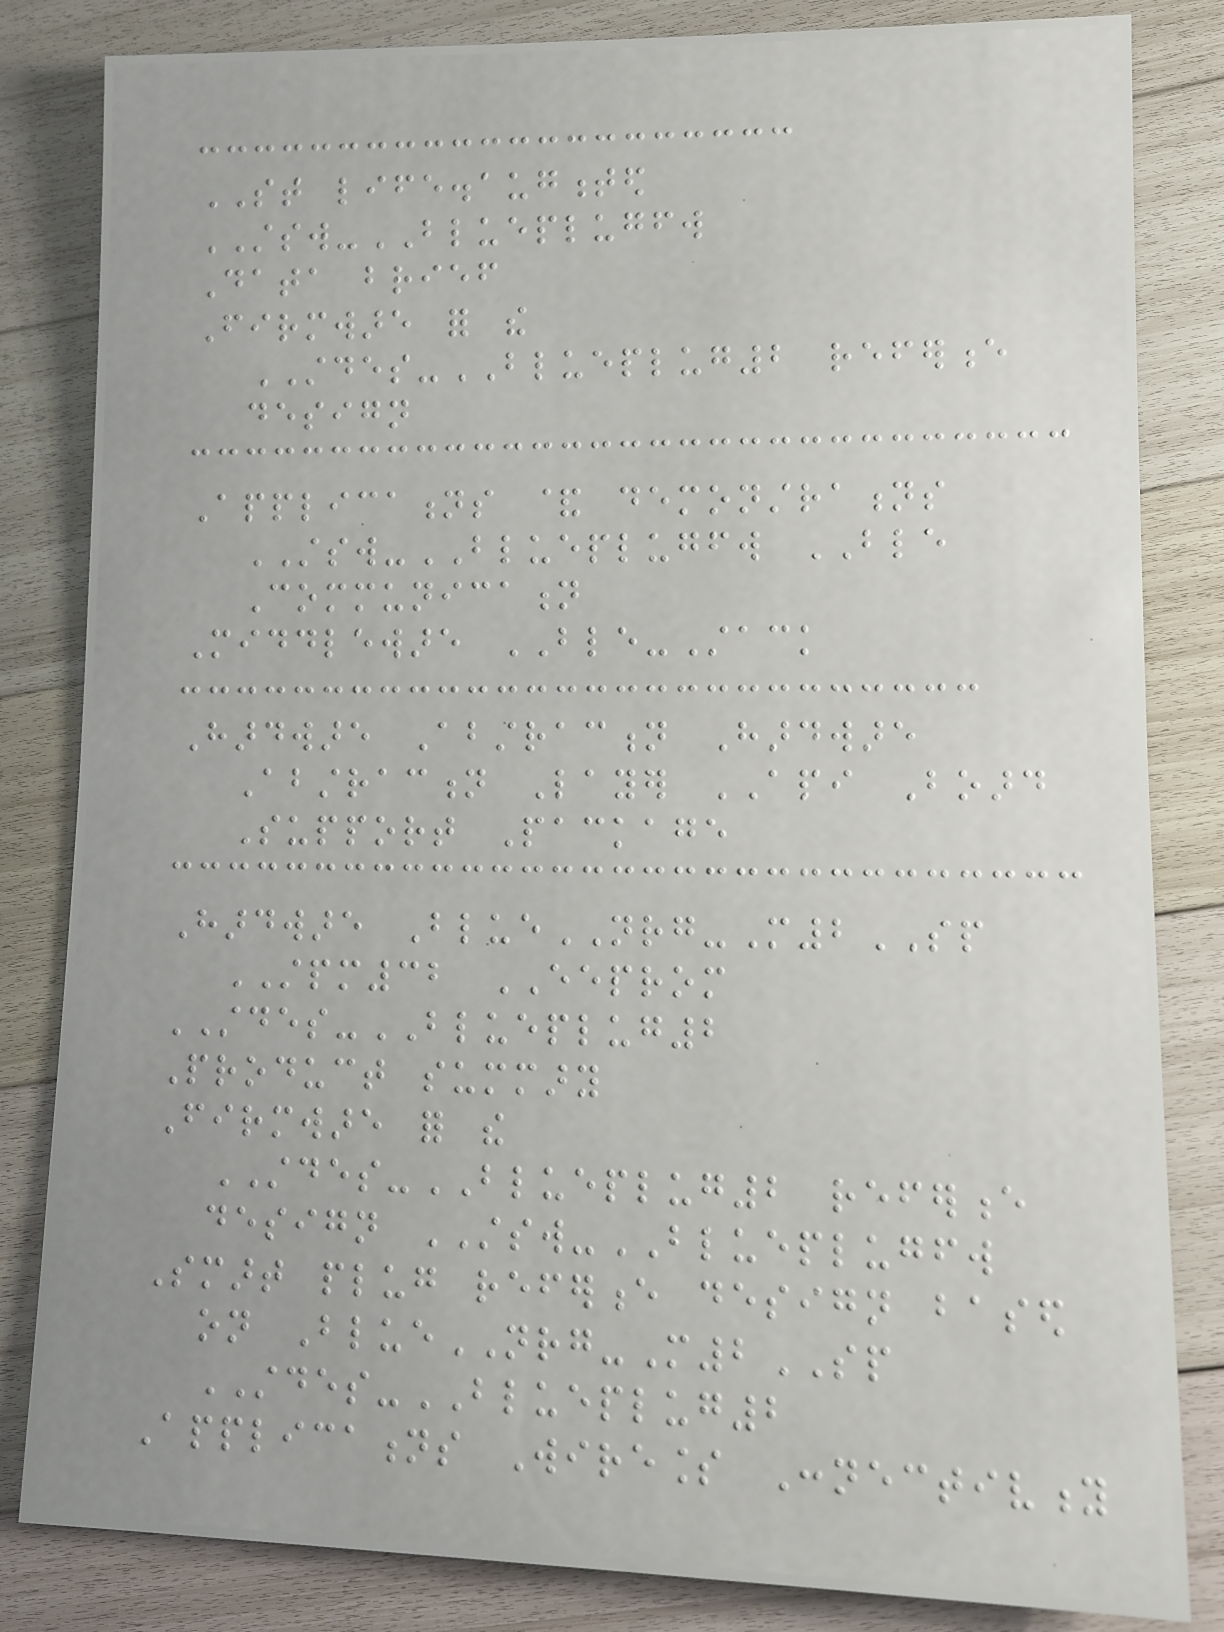ST life.augmented
STSW-BLUEPLUGFW
Data brief
Firmware for the
STDES-BLUEPLUG2 reference
design
Applications & demonstrations
STSW-BLUEPLUGFW BLE
Communication
Middleware BLE-Stack
Hardware Abstraction Hardware
Abstraction Layer API Board
Support Package
Hardware BlueNRG-M2SP
STPM32 EEPROM
STDES-BLUEPLUG2
Product summary
Firmware for the
STDES-BLUEPLUG2 reference
design STSW-BLUEPLUGFW
Smart plug reference design based
on BlueNRG-M2SP
STDES-BLUEPLUG2
Applications Wireless Connectivity
